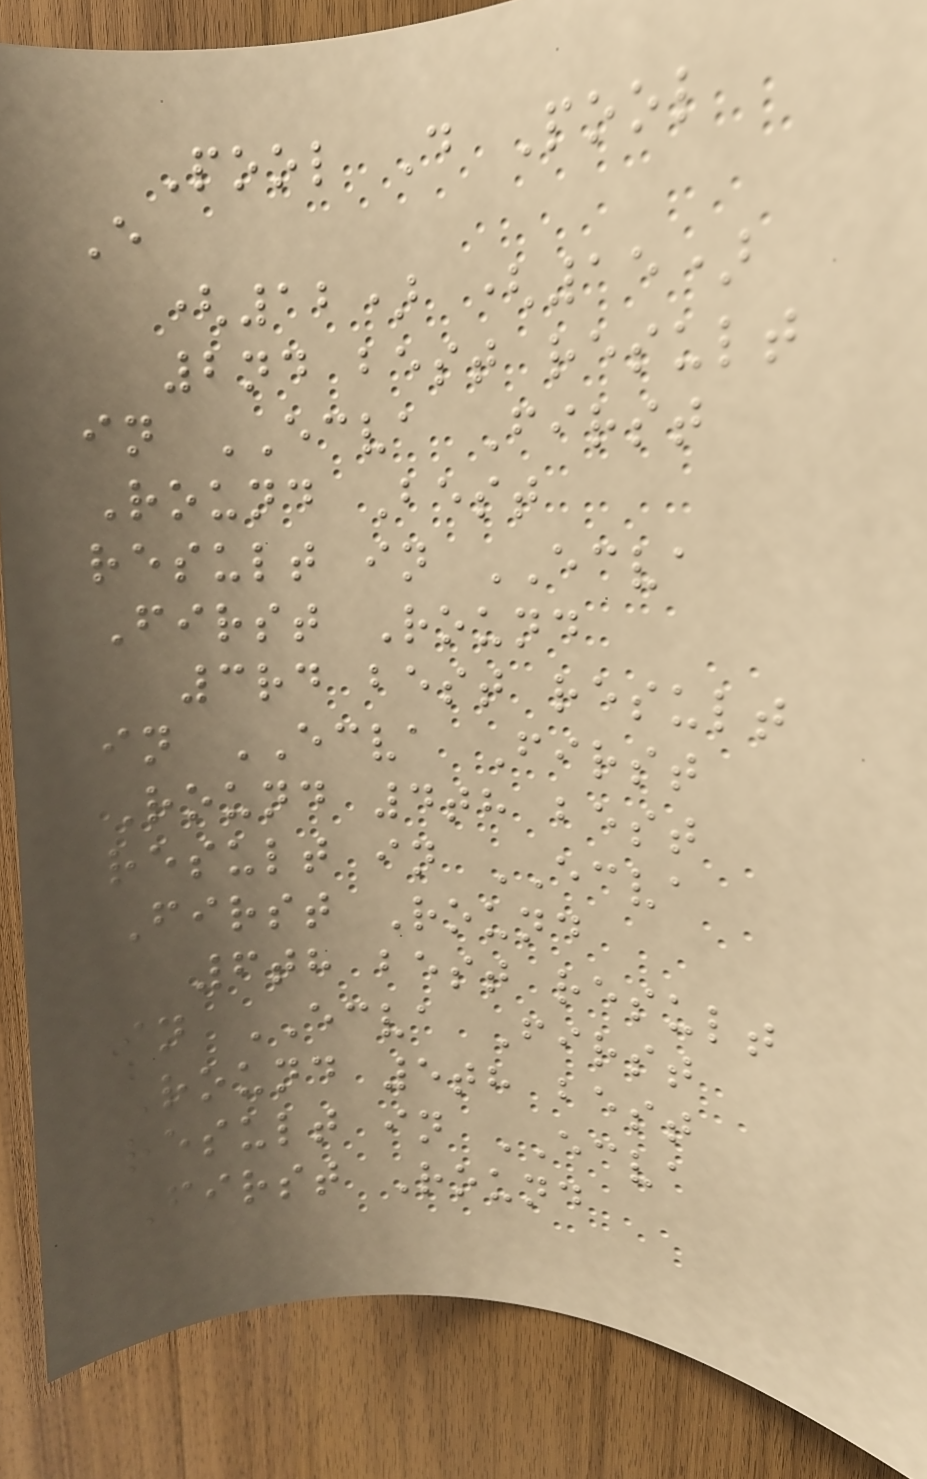Pool D Pool
E
(12) (15)
2nd best result
in ECVA First
Round Best
result in ECVA
First Round
3rd best result
in ECVA First
Round 4th best
result in ECVA
First Round
6th best result
in ECVA First
Round 5th best
result in ECVA
First Round
